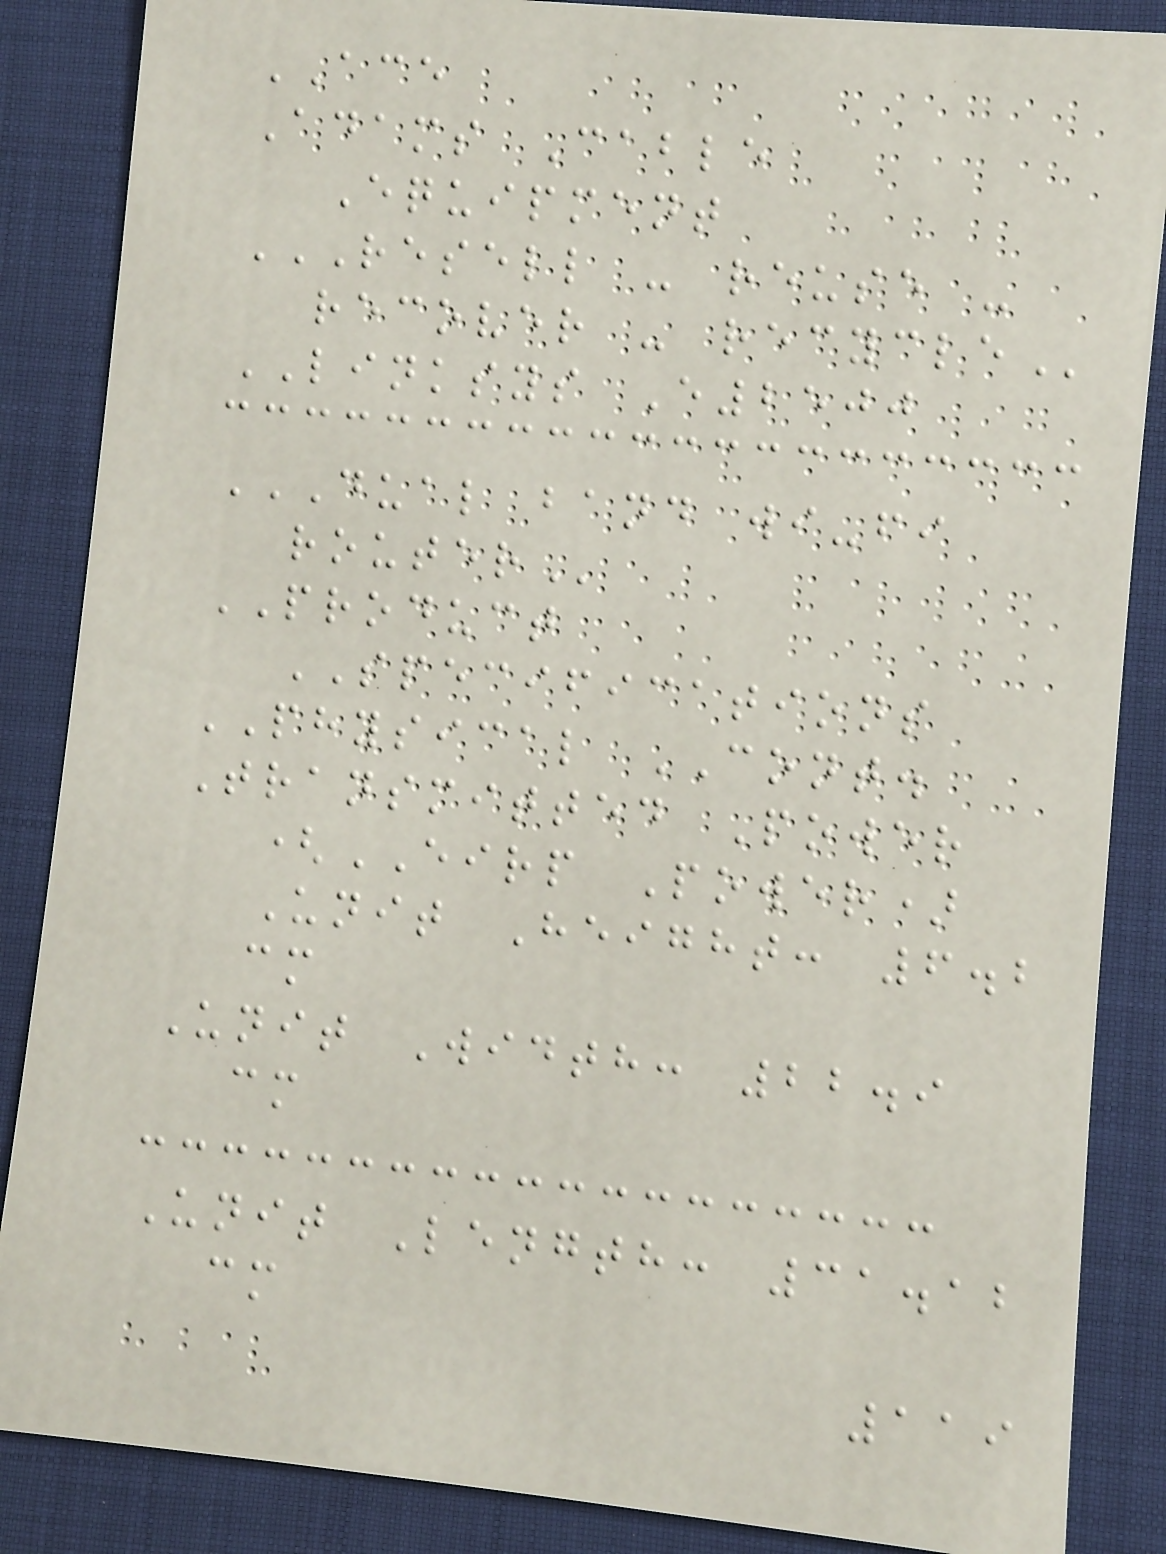ACE
Adams Cable
Equipment
RESELL - REUSE -
RECOVER - RECYCLE
LINKSYS E2500
DUAL BAND WI-FI
ROUTER
PRODUCT
SPECIFICATIONS
PHYSICAL CONT.
Transmitted Power
(EIRP Power)
Unit Height: 6.2
cm
Unit Width: 22.9
cm
Unit Length: 31.12
cm
119
